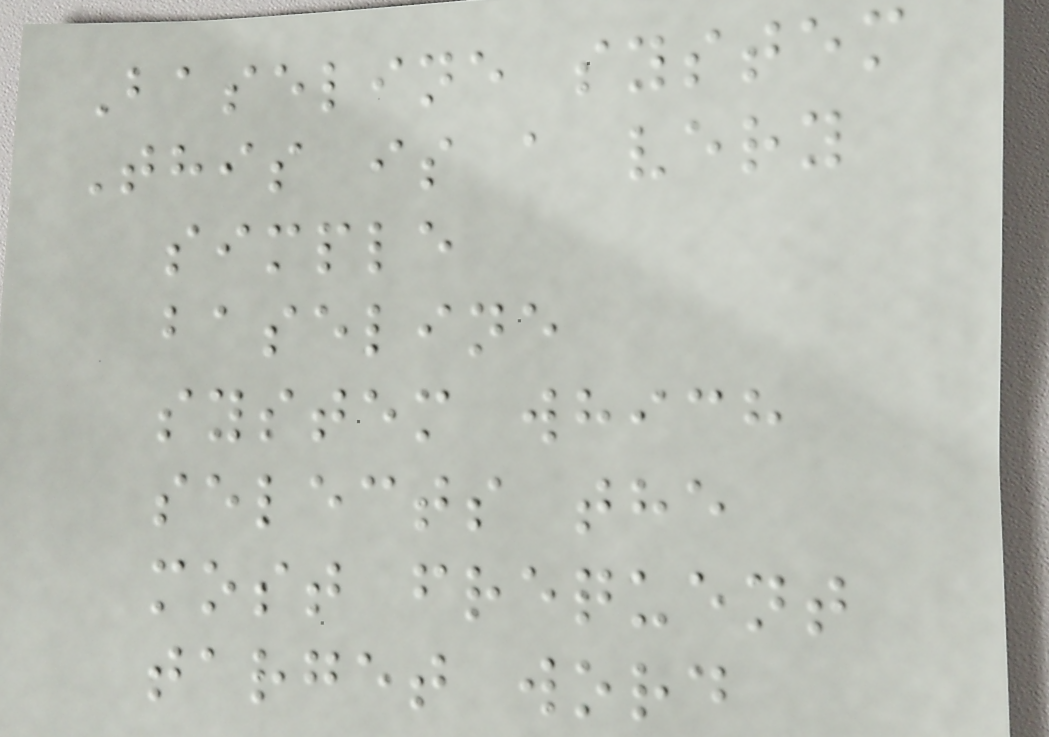Baseline system
This is a very
simple
baseline
system which
selects the
most frequent
target word
